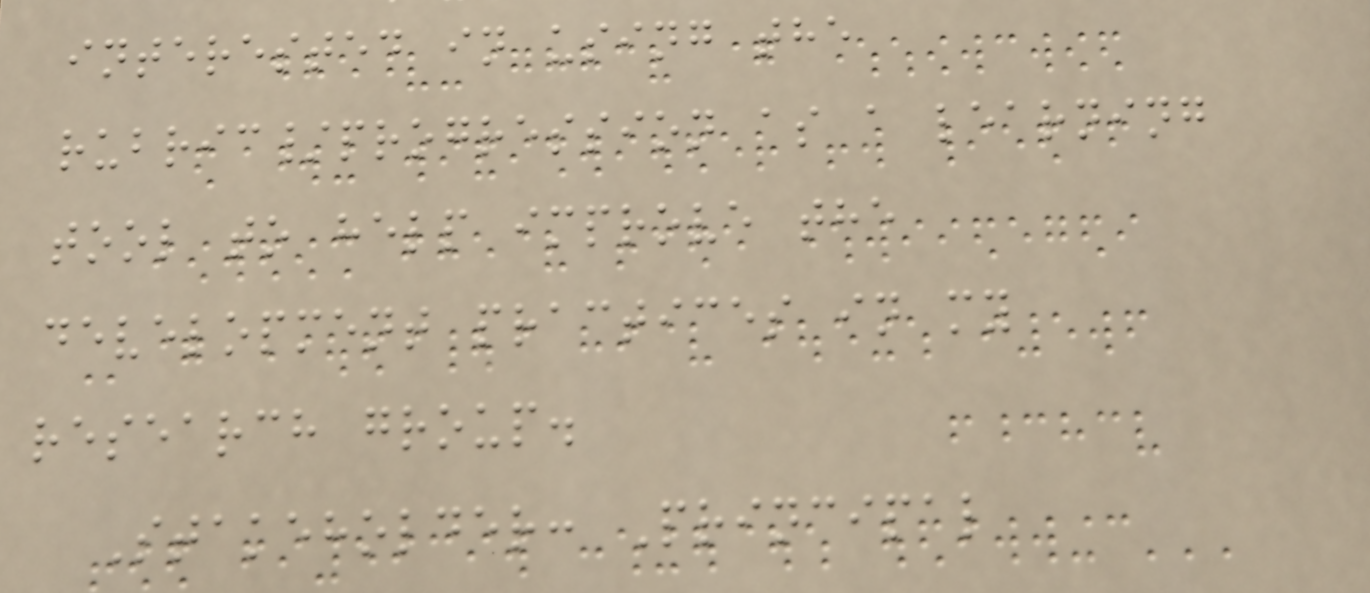interested in using the
rubric/progression as a learning
tool to help improve the
development practices in my
research group.
Stakeholder: Principal
